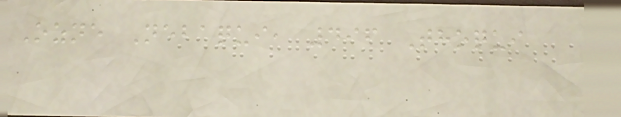Ozne Nebaqui, 496 Thoqui
